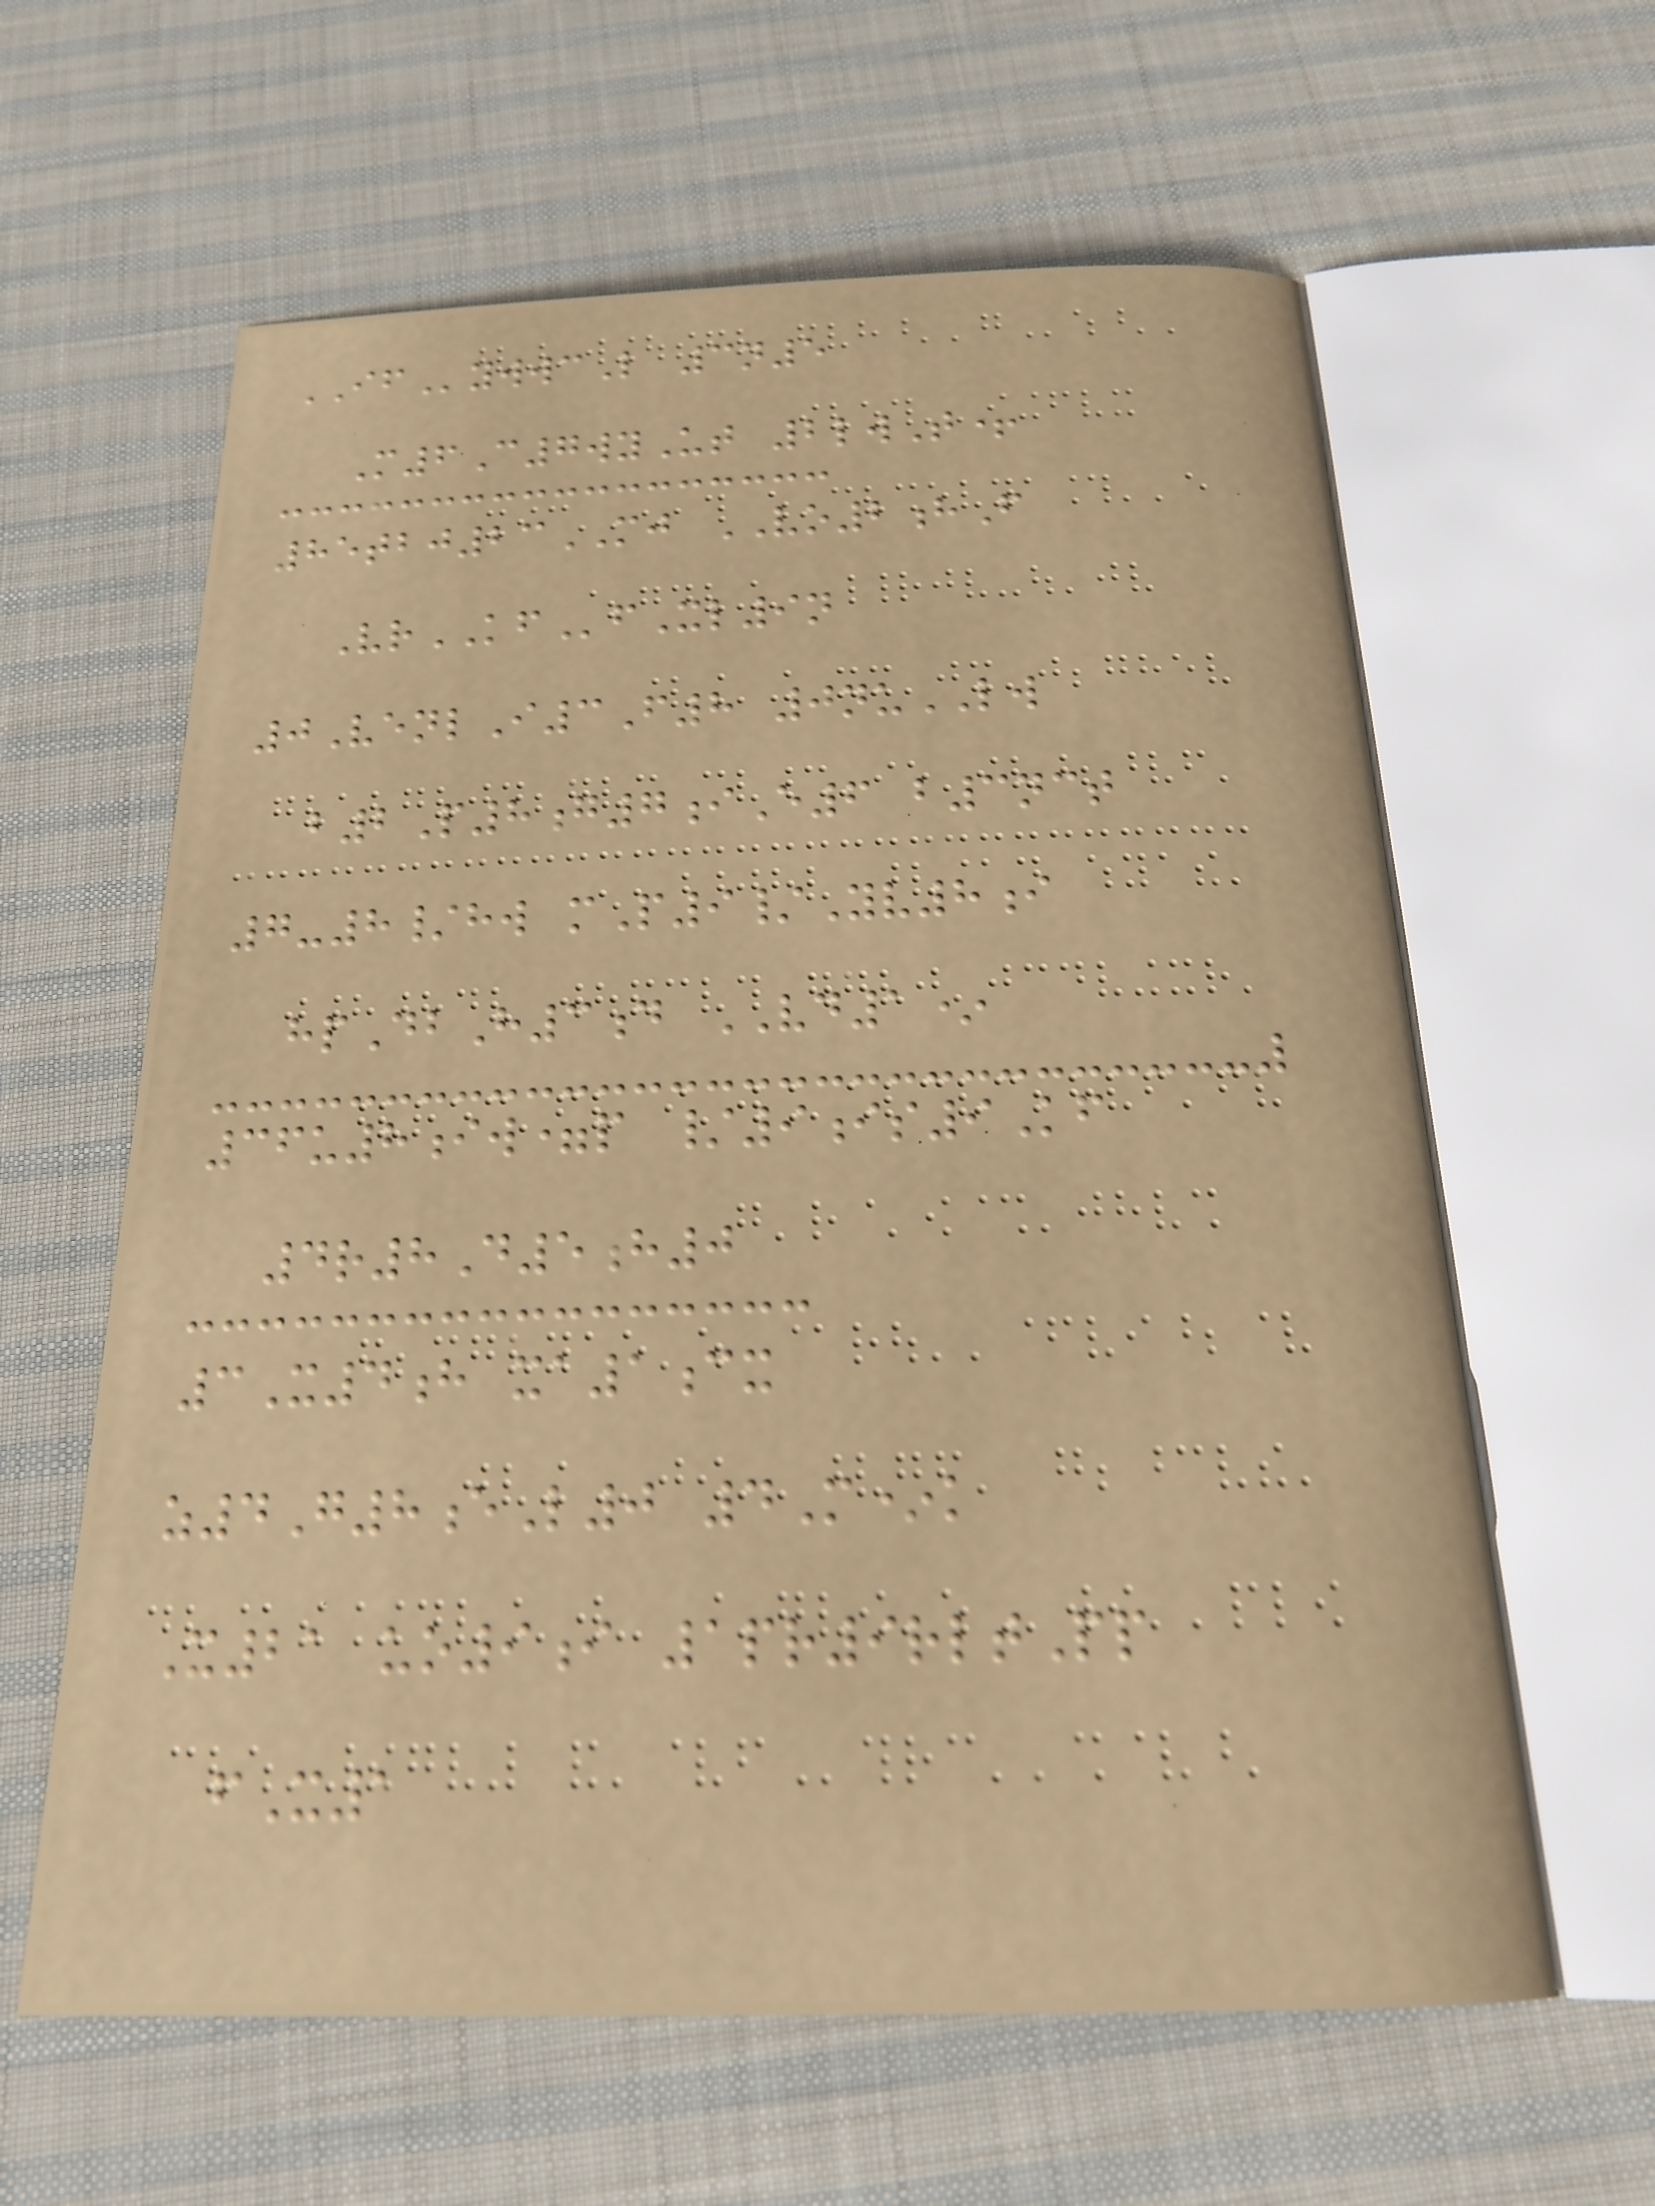IFywwcL 3n5
M6C7wyUt 2lwT+
85tbj23MJ VO2hF
VrKFfXl9n
0VenlI3F8 0nuLW
b2P8g7iE6 b3nct
7-8/hw mP9/Yv8i
hpDbH3d VD1*
36u8iw=p /9is9Kf
4r8D5h0
3X4h xa1cx
z4G8eL0 4M*k
X21 uo9i 1pr9rltPp
fX1
